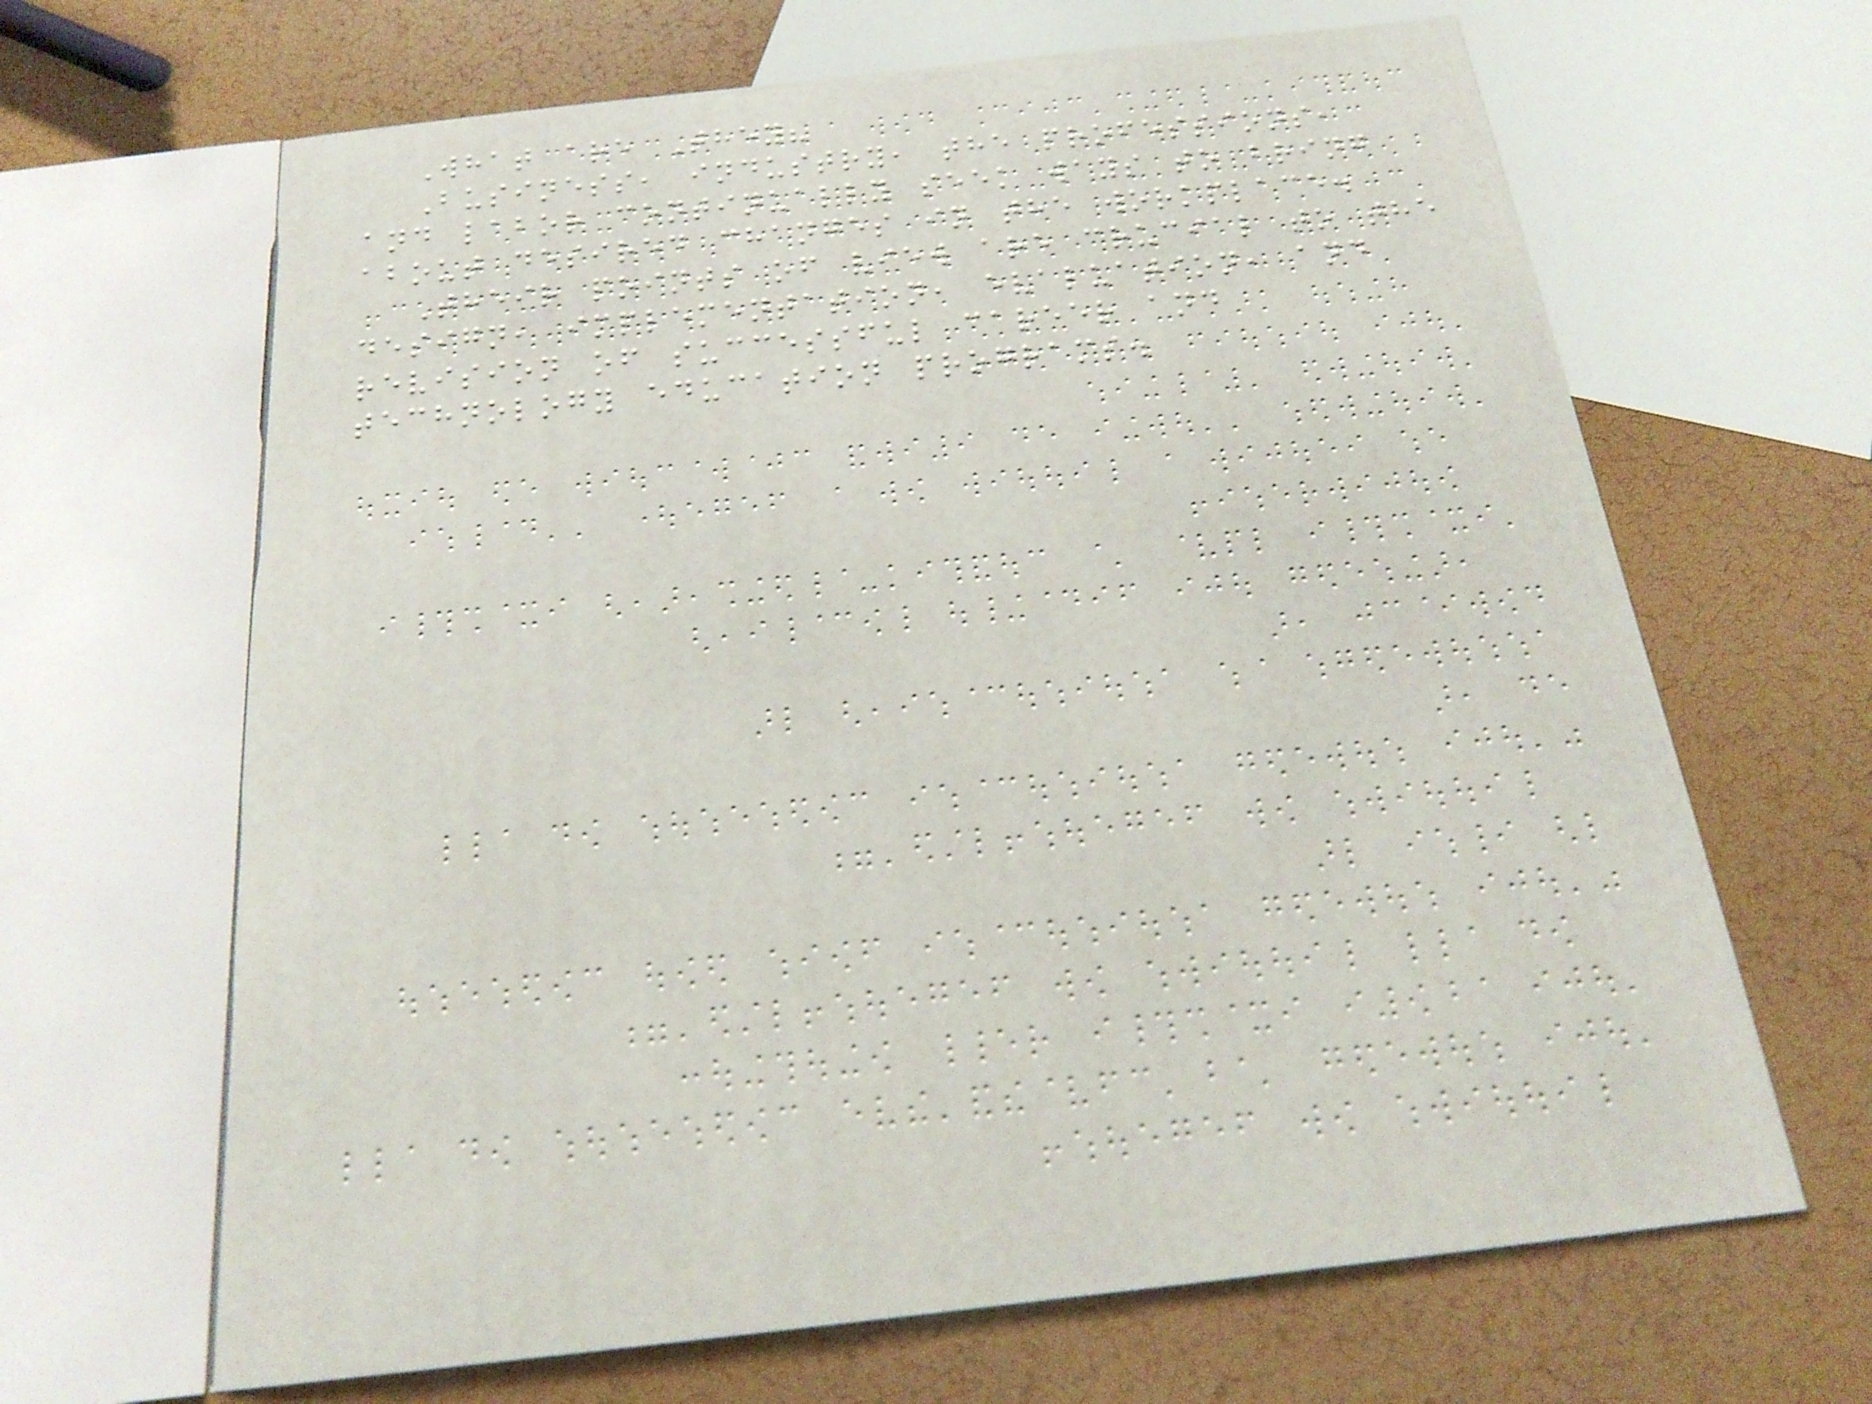What are They?
Business, industry, the professions,
and labor continually seek ways to bring
about desired changes in the workplace.
Their points of view are crucial to the
design, implementation, evaluation, and
revision of successful career and
technology education programs.
